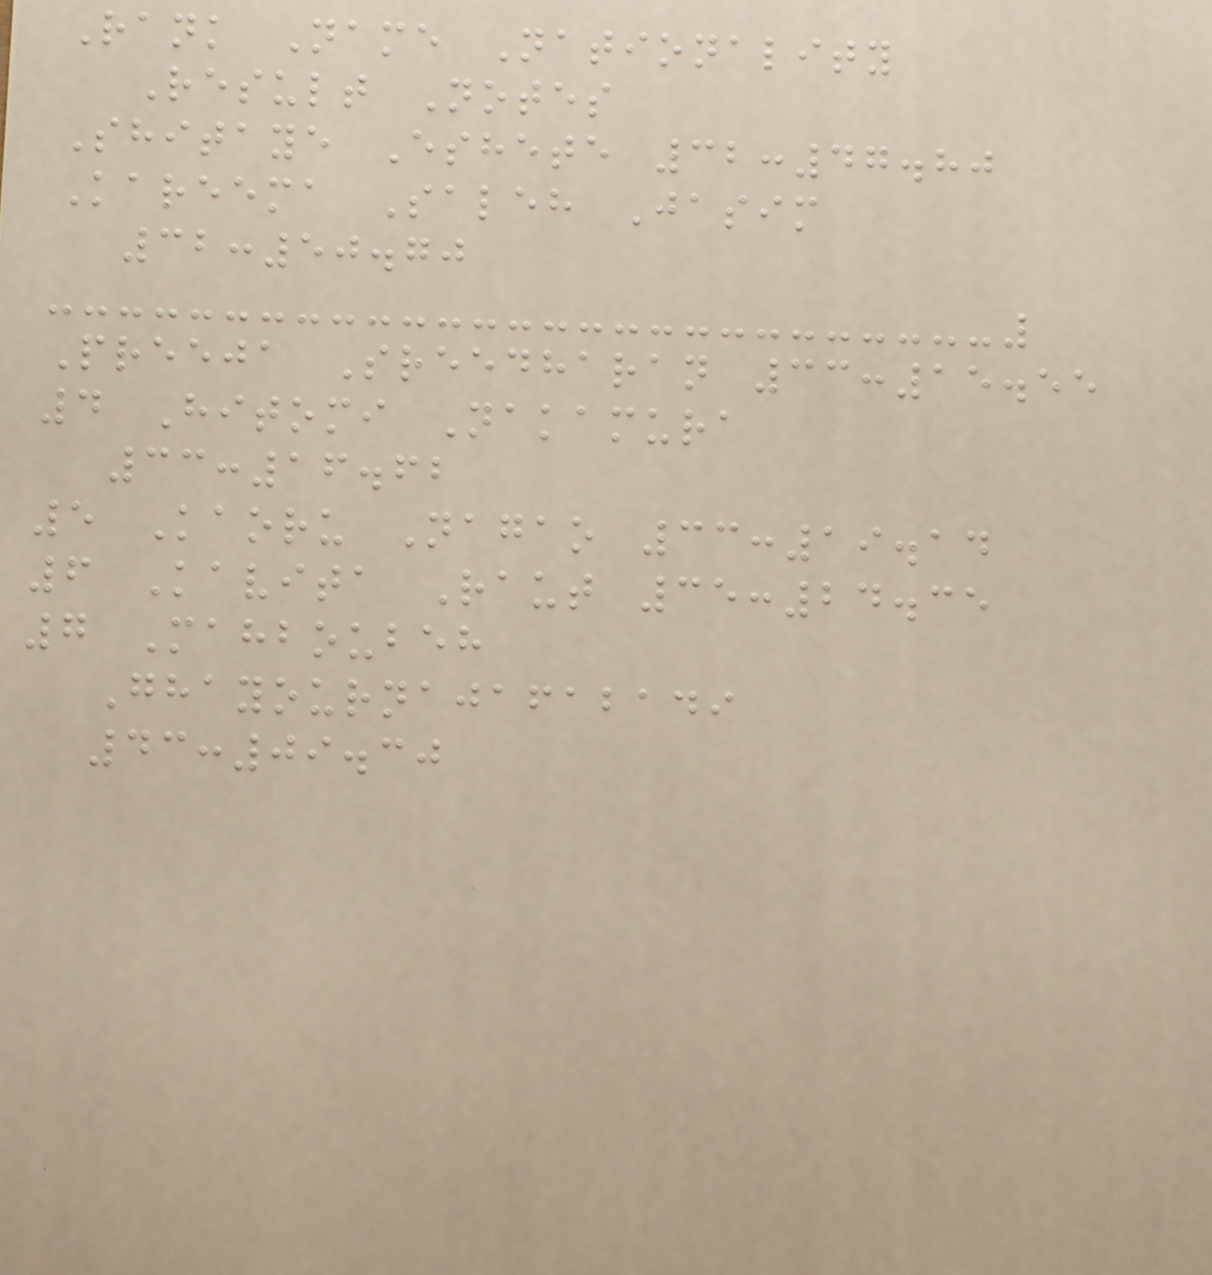Rank Name Nationality
Result Notes
Shitaye Eshete 32:47.80
Kareema Saleh Jasim
32:50.70
Preeja Sreedharan 33:15.55
4 Hitomi Nakamura
33:16.62
5 Kaoru Nagao 33:19.14
6 Kavita Raut 35:24.35
7 Mahboubeh
Ghayournajafabadi
43:09.30
